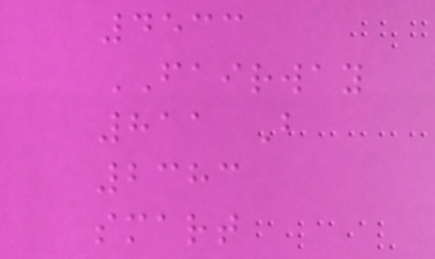4533
FAIRWAY
811 B
2383
smart
